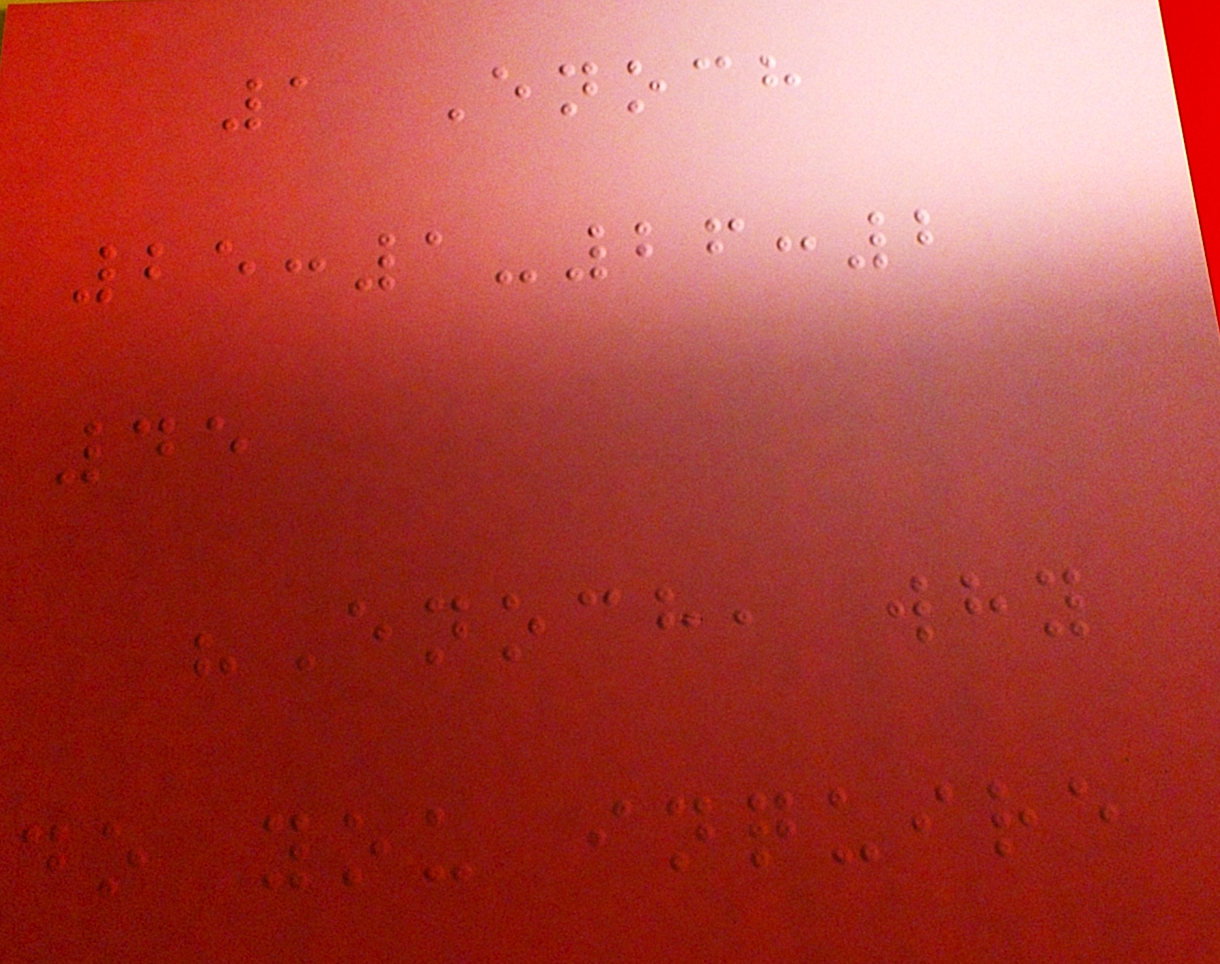1 Enoch
25:1-26:2
45
"Enoch, why
do you inquire
